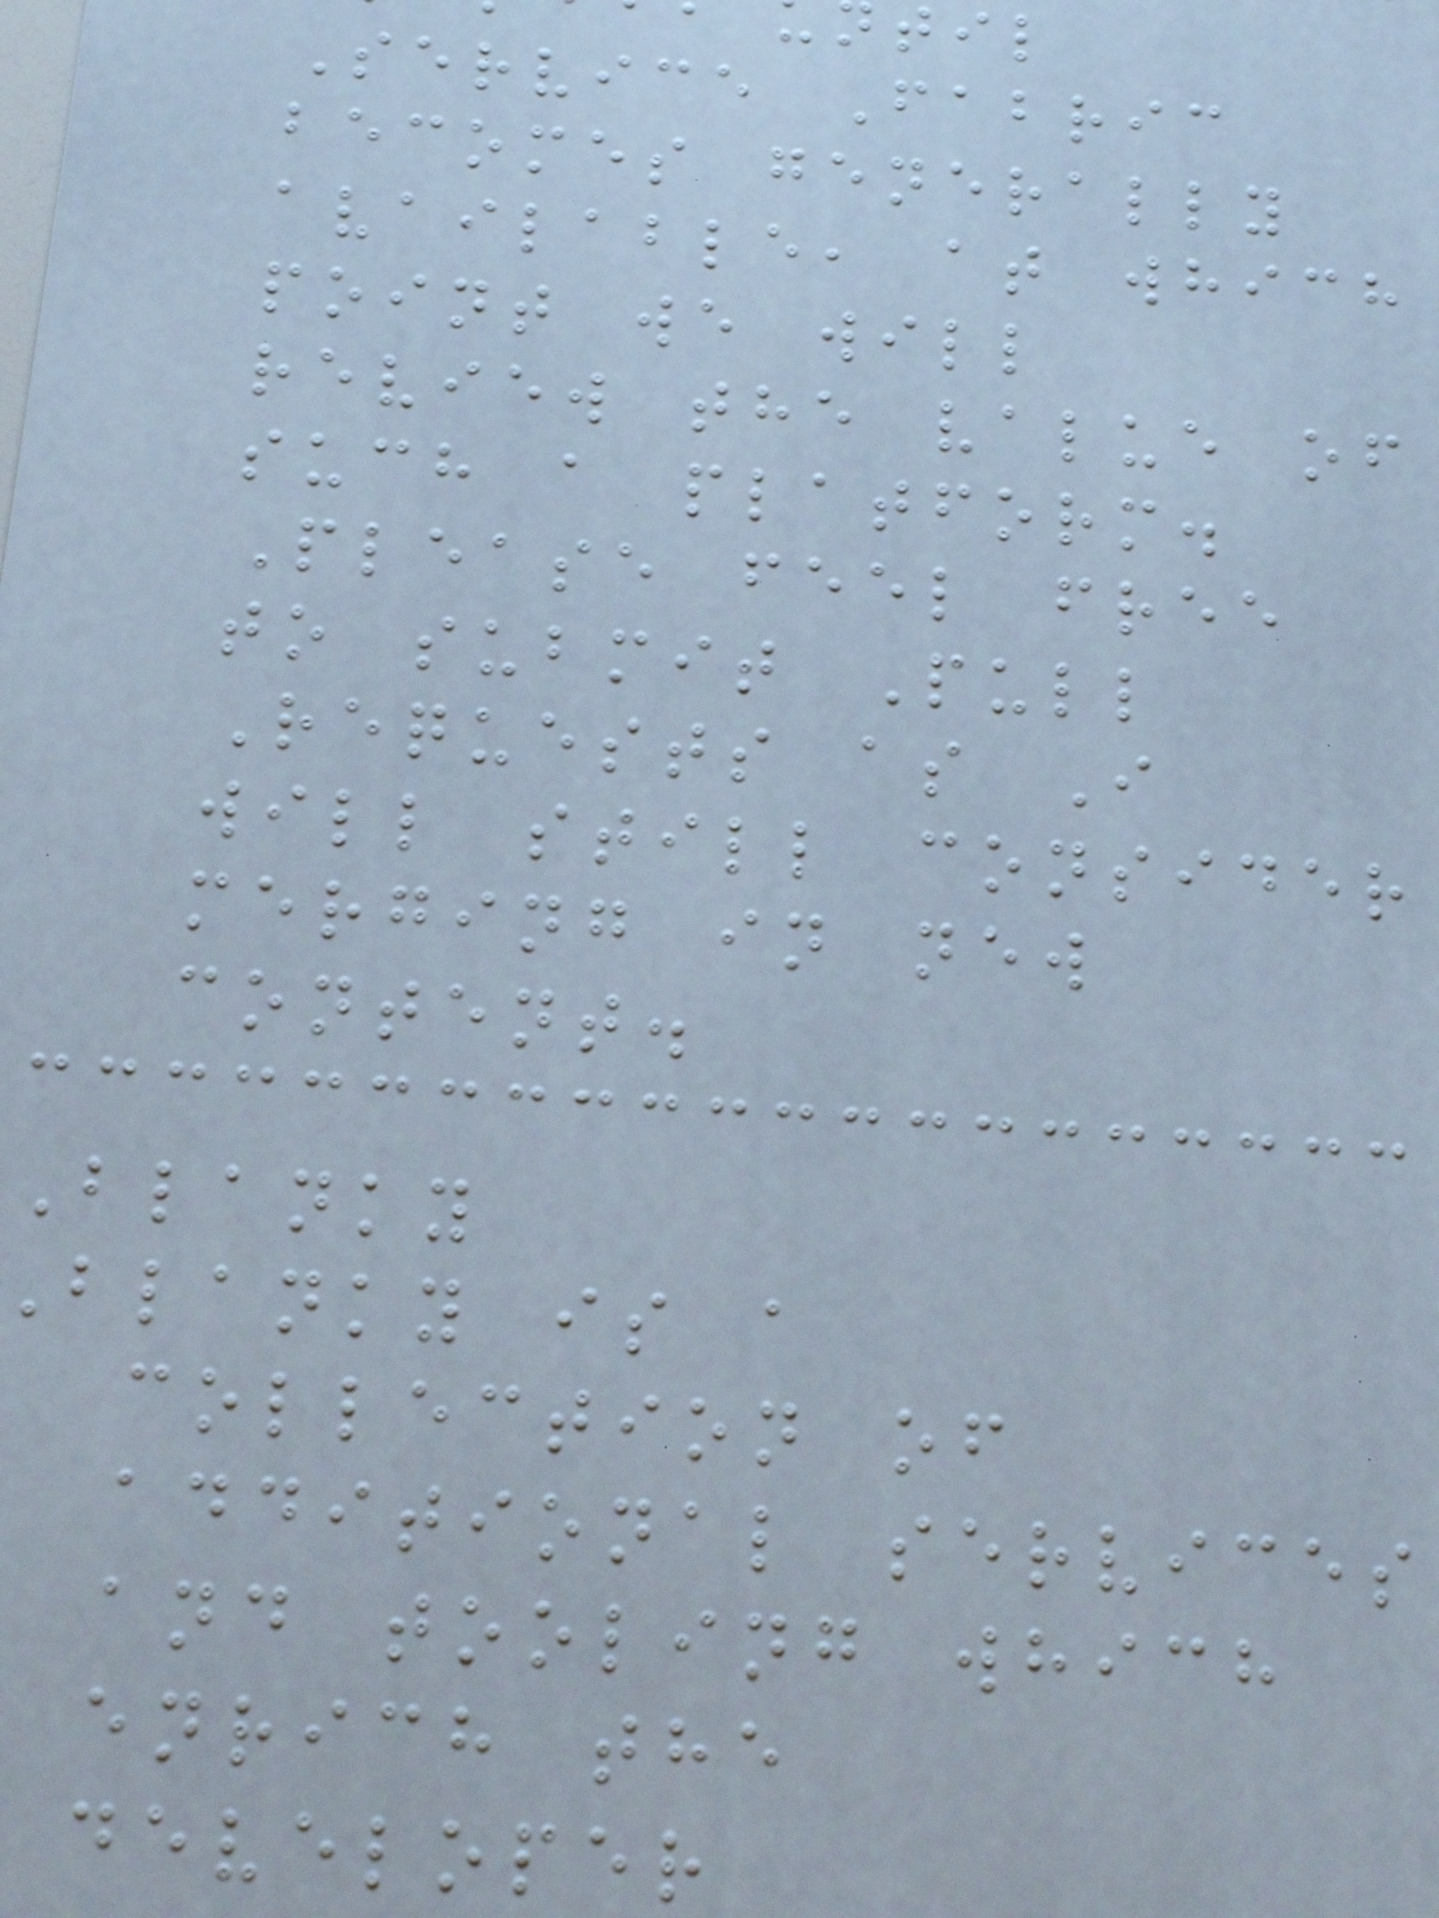Service Fabric
becomes generally
available, at which
point we will
review the value of
such a platform.
Please feel free
to submit Pull
Requests as I
will still consider
merging in new
content.
Blanky
blanky is a
collection of
additional services
and tooling which
enrich the
developer
